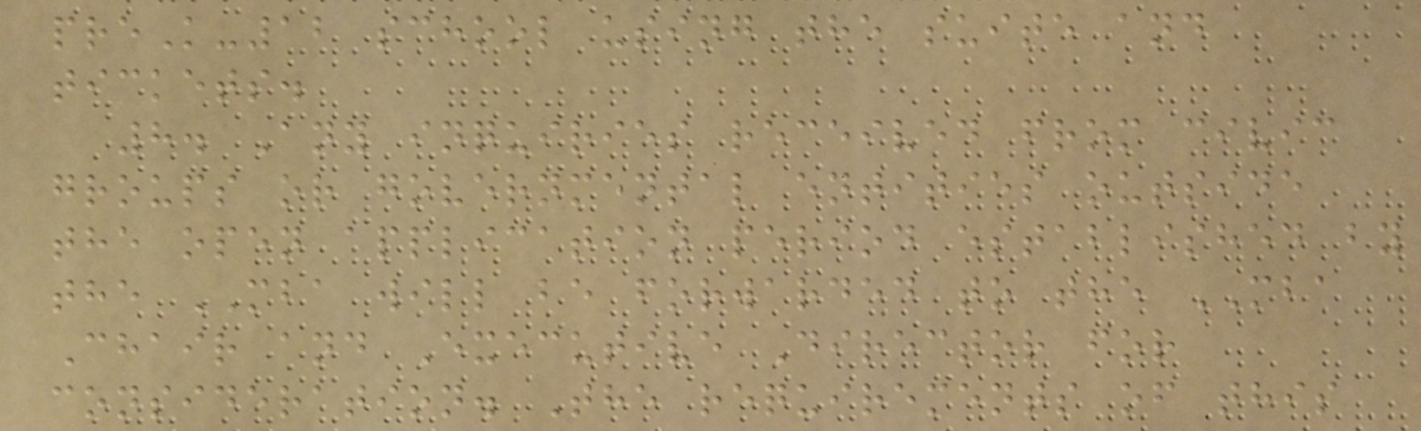preK-12 school using the suite and
tickets.
8. Any inquiries received from civic
groups or governmental entities outside
the open application period established by
the MBA will be forwarded to the MBA
Chair and Executive Director for
consideration. The requirements of this
